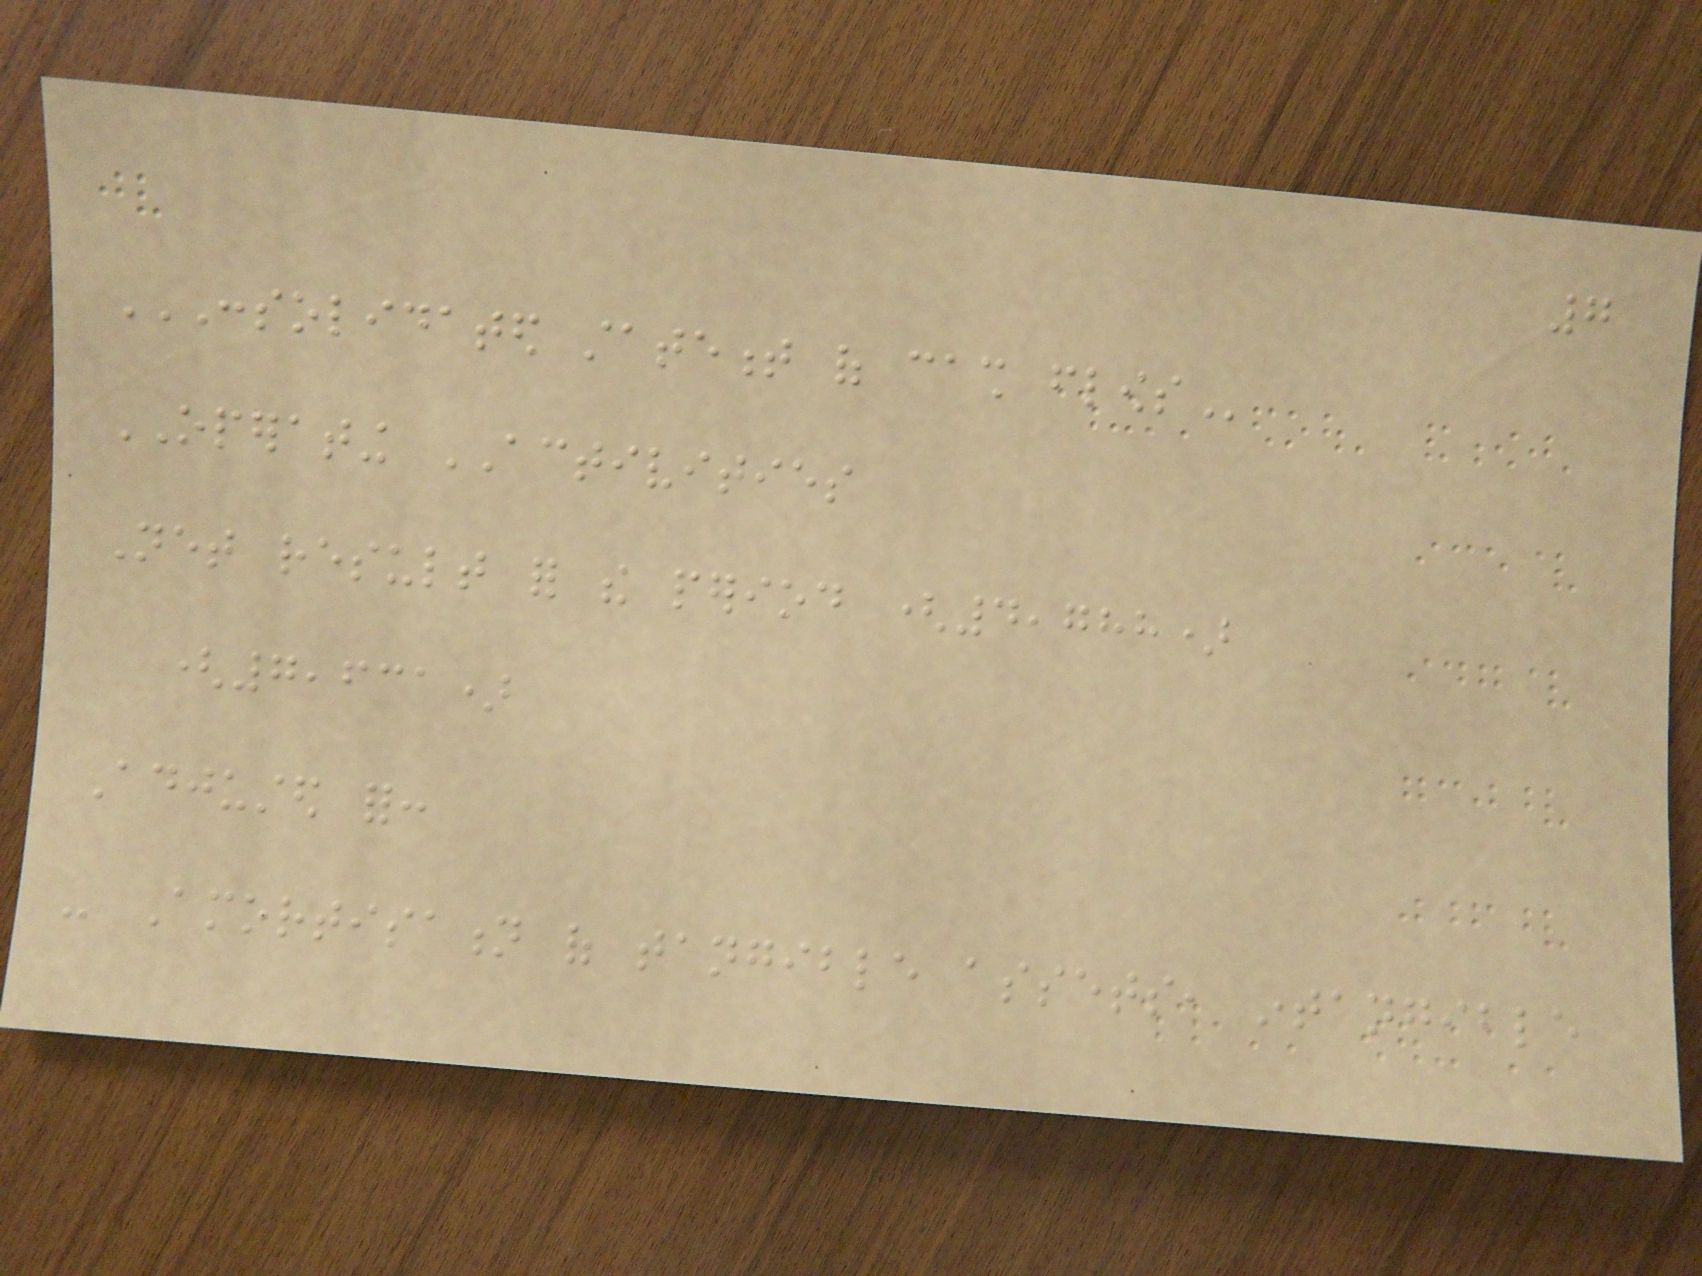7
CONSOLIDATED STATEMENT OF CASH FLOWS
OPERATING ACTIVITIES
Net result for the period (4,788)
(7,631)
Adjusted for:
- Amortisation of tangible assets, intangible
